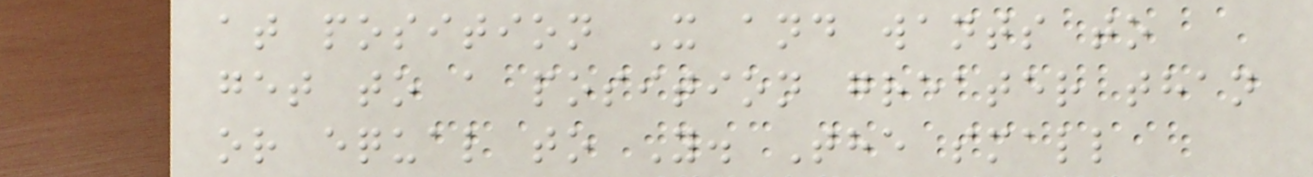at position X and wants to
get to a position greater than
or equal to Y. The small
